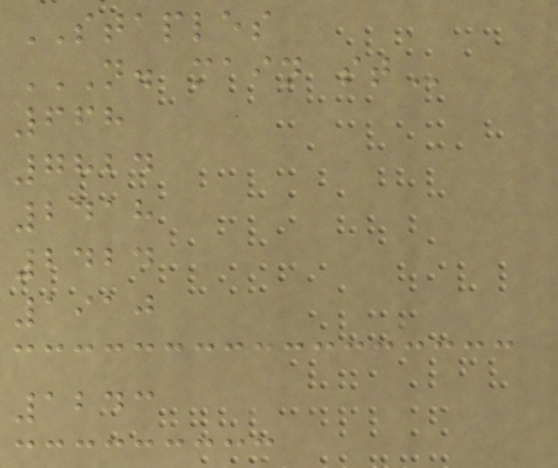STAPLES
N. MAIN ST
668
7824
2418
2424
1910
1243
